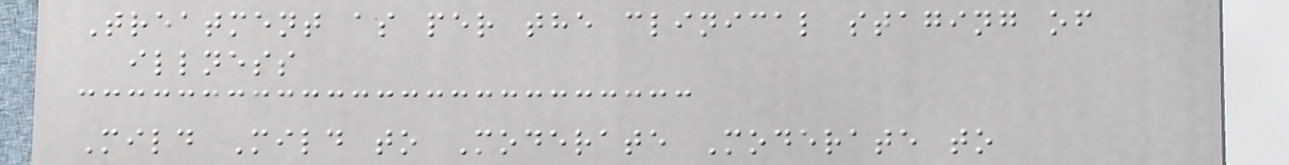Treatment as per the clinical staging of
illness
Mild Mild to Moderate Moderate to
